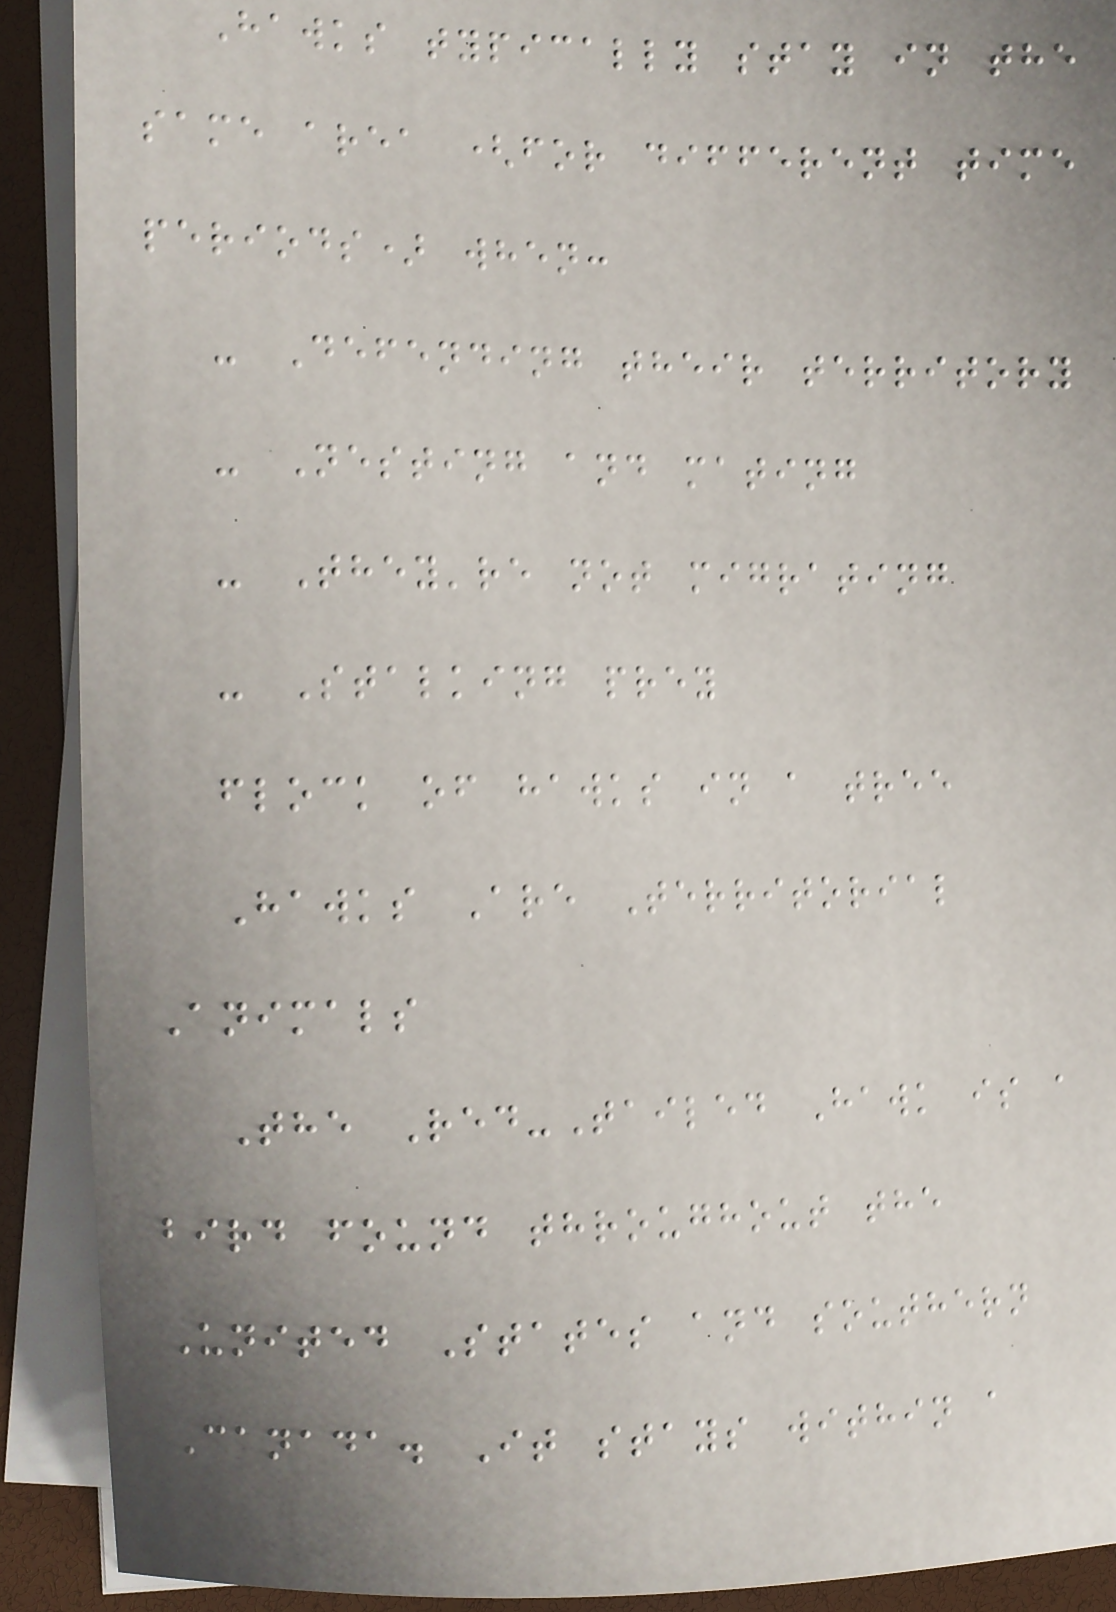Hawks typically stay in the
same area (for different time
periods) when:
- Defending their territory
- Nesting and mating
- They're not migrating
- Stalking prey
flock of hawks in a tree
Hawks Are Territorial
Animals
The Red-Tailed Hawk is a
bird found throughout the
United States and southern
Canada. It stays within a
